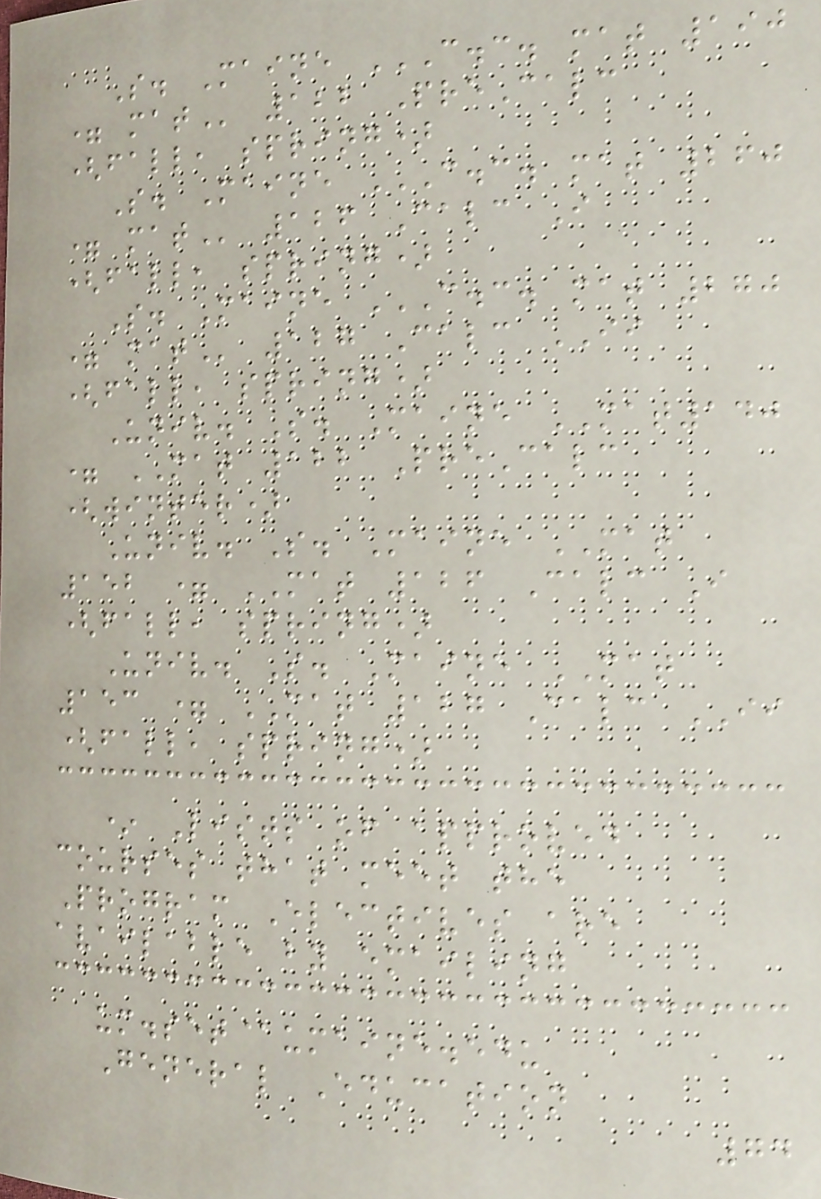S. Maine C.C. MAT 190
= MAT 122 PreCalc
(fall, spring)
S. Maine C.C. MAT 260
= MAT 126 Calc I
(fall, spring)
S. Maine C.C. MAT 270
= MAT 127 Calc II
(fall, spring)
Univ. S. Maine MAT140
= MAT 122 PreCalc
(winter)
Univ. S. Maine MAT
152 = MAT 126 Calc I
(fall, spring)
Univ. S. Maine MAT
153 = MAT 127 Calc II
(fall, spring)
* Lists of approved
courses that meet the
Program Electives are
available by emailing
um.set@umaine.edu
General Education
74
